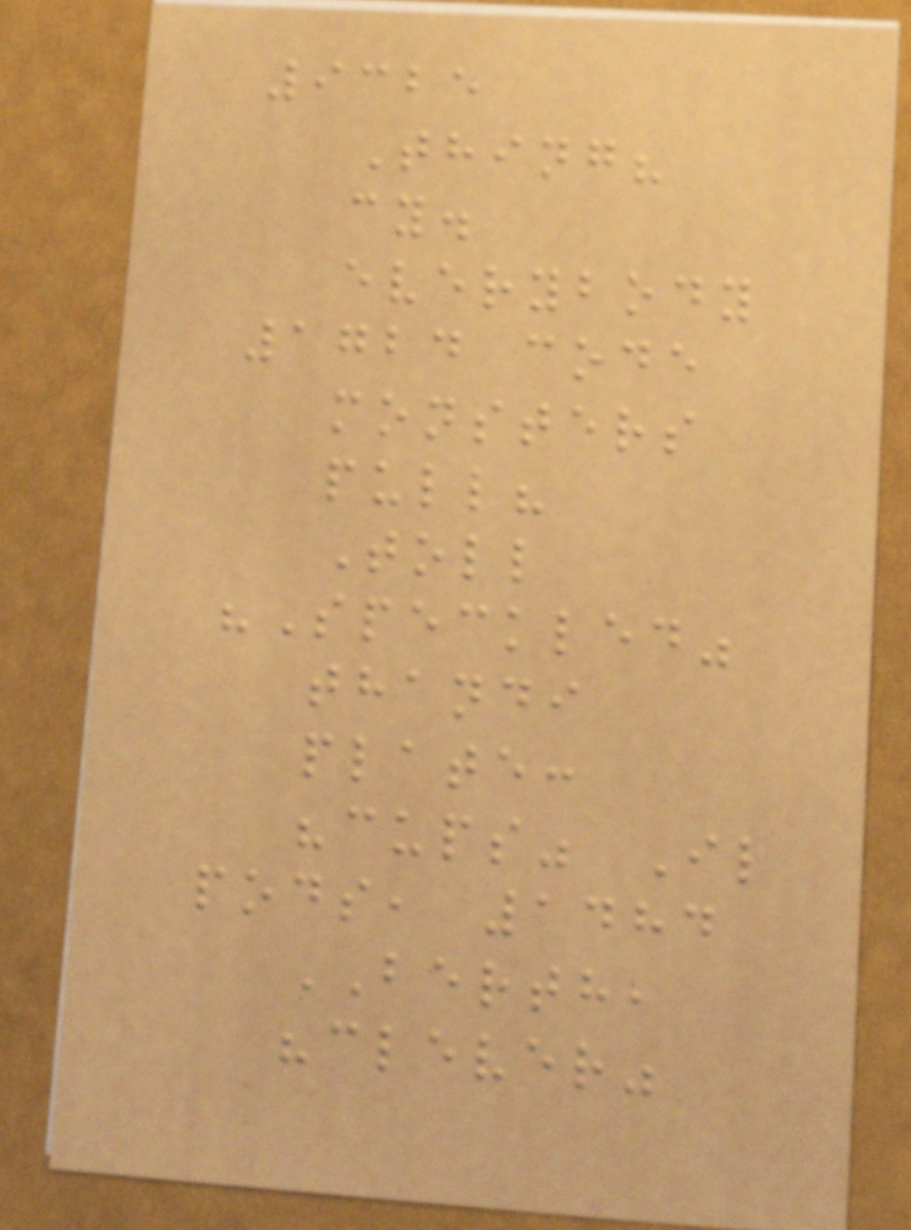9325
Thing?
cy.
everybody
1724 code
monsters
pull?
Toll
"Speckled"
thandi
plate:
"cups" Il
pods, 1484
BERTH,
"clever"
